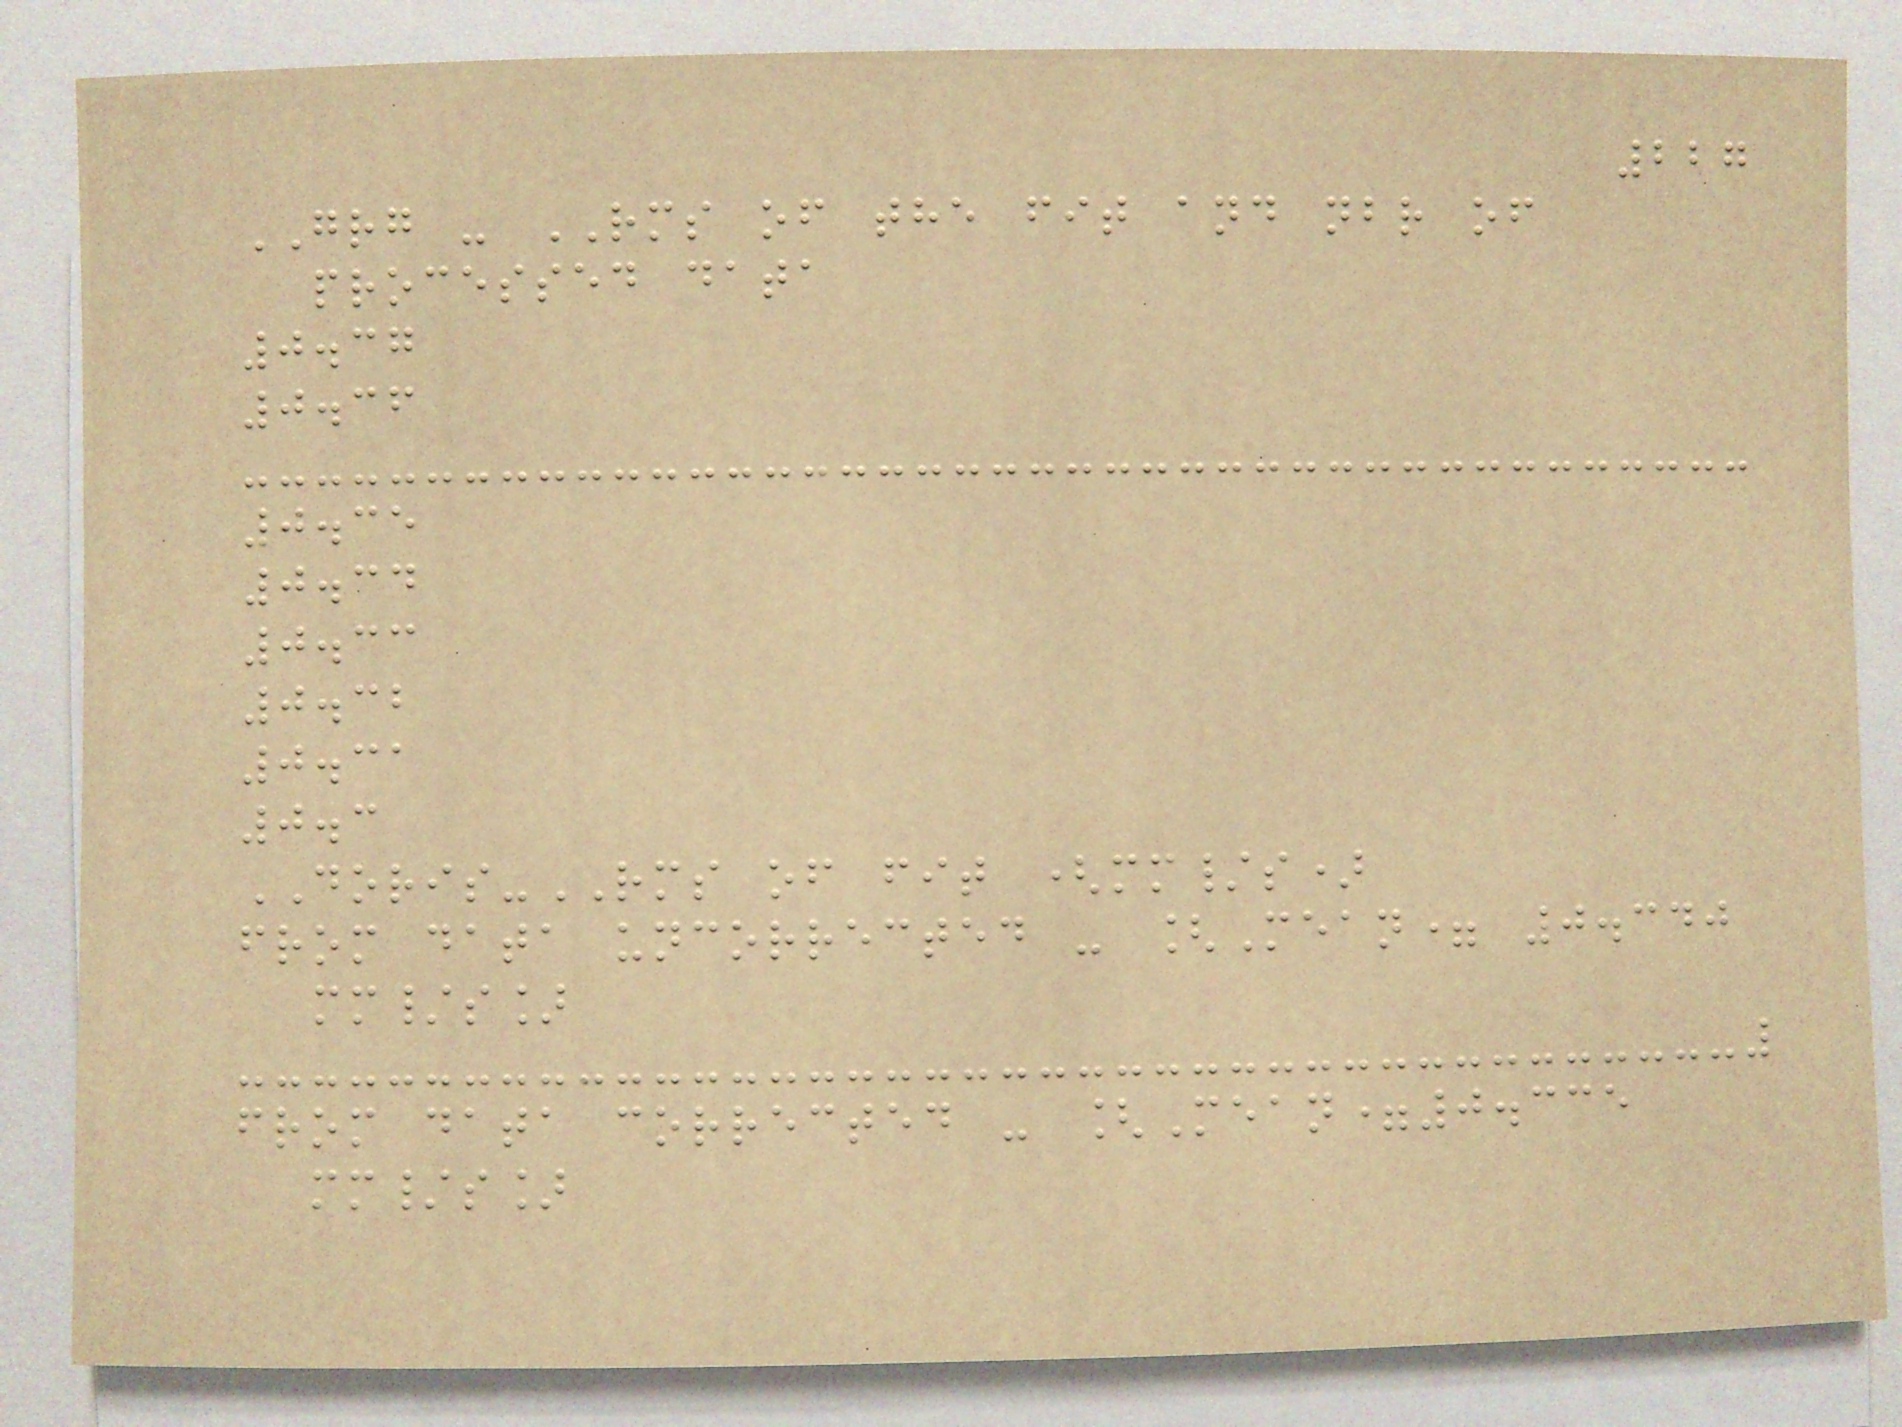227
GRG - RMS of the fit and nbr of
processed data
0.37
0.36
0.35
0.34
0.33
0.32
0.31
0.3
DORIS-RMS of fit (mm/s)
from data uncorrected - [Mean= 0.340
mm/s]
from data corrected - [Mean=0.335
mm/s]
